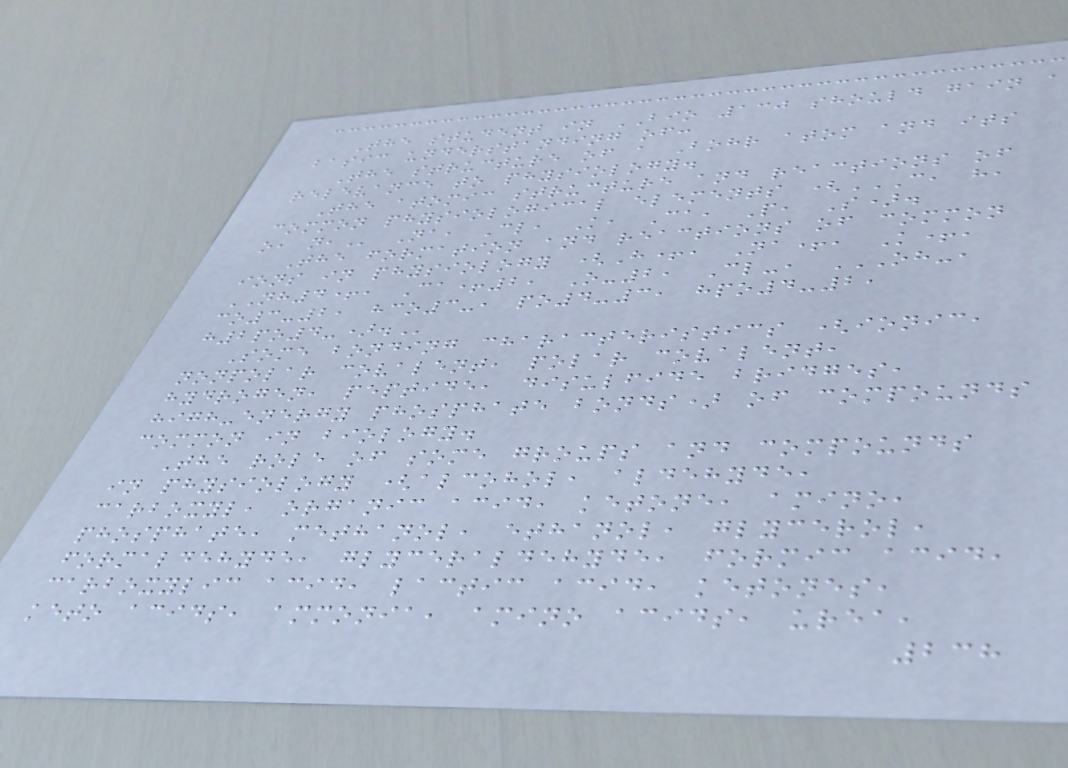The student in BIO 130 should gain a
basic understanding of:
The structure of a Bohr atom and its
relevance to physiology.
The atomic structure and reactions of
common physiological elements (C, H,
O, N, Na, Cl, K, Ca, P, S).
The formation and reactions of common
ions in physiology (H+, Na+, K+,
NH4+, Ca+2, O-2, Cl-, OH-,
CO3-2, HCO3-, PO4-3, HPO4-2,
H2PO4-).
Some bonding characteristics (ionic,
nonpolar covalent, polar covalent,
hydrogen, peptide, disulfide bridges,
high-energy phosphate bonds) of compounds
common in biology.
The role of some groups and compounds
in physiology (alcohol, aldehyde,
carboxyl, organic acid, ketone, amino,
phosphate, methanol, ethanol, glycerol,
formaldehyde, glyceraldehyde, formic acid,
carboxylic acid, lactic acid, ketones,
keto acids, ammonia, amino acids, urea,
238
